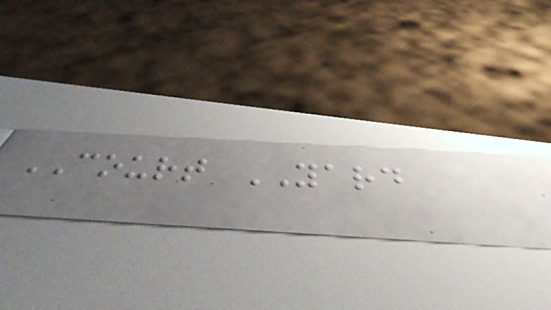COURT YARD
